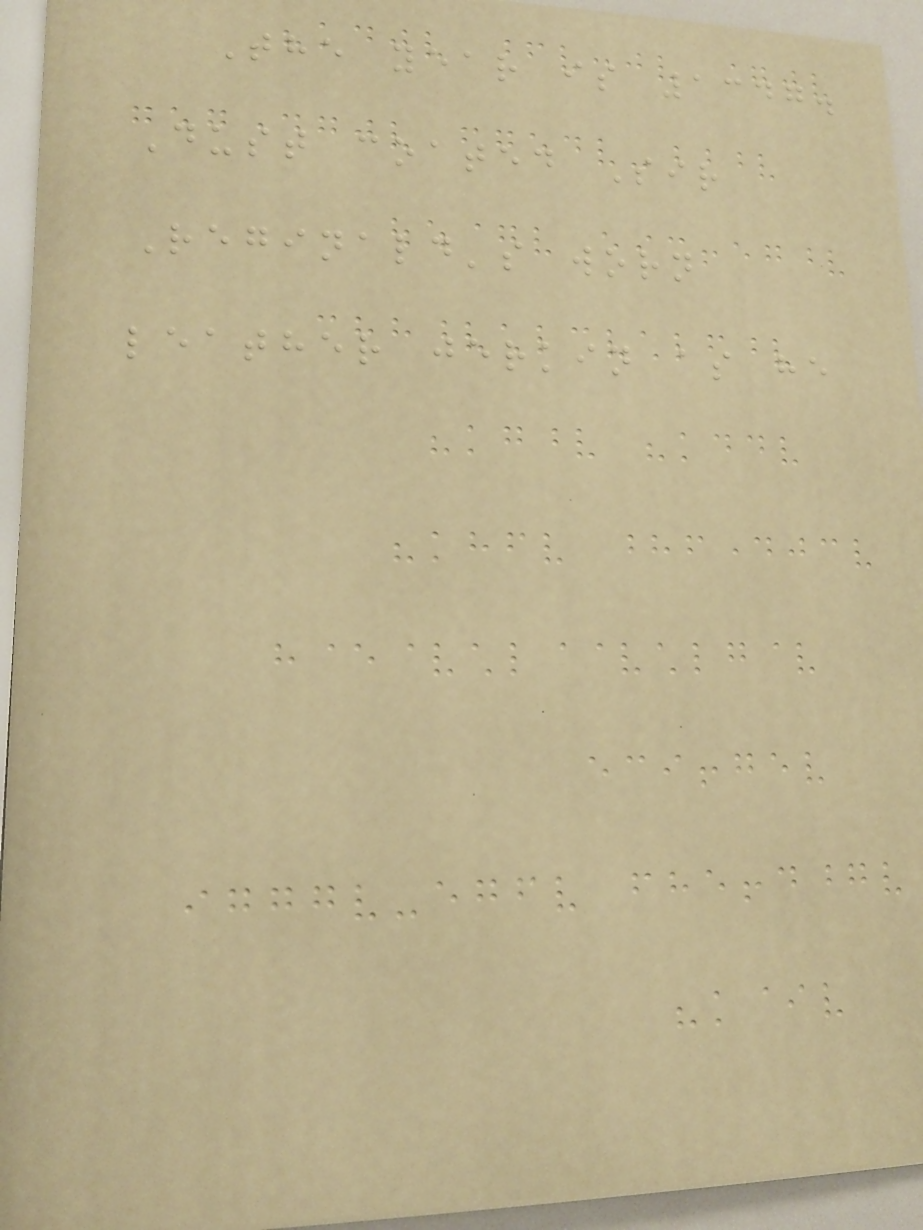The year is 1347.
Dust coated Sir
Reginald's worn
leather jerkin as he
